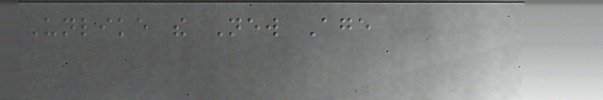Unlike the New Age
